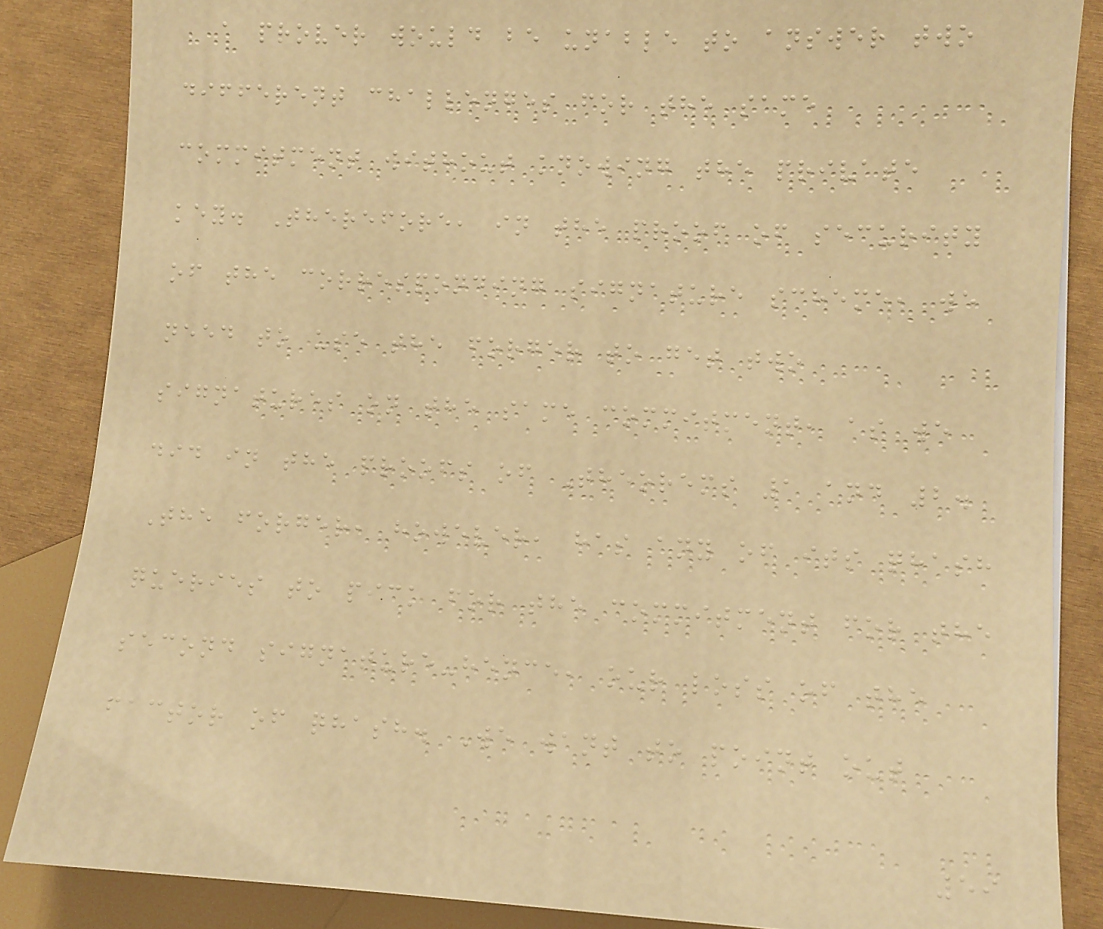a prover would be unable to answer two
different challenges for the same
commitment without knowing the private
key. Therefore, in the proof of security
of the corresponding signature scheme, we
need to use the forger to get two
signatures on the same commitment, as we
did in the proofs of Theorems 1 and 2.
The forger, however, has any of its qhash
queries to pick for the commitment for the
second signature-hence, our loss of the
factor of qhash. We want to point out
59
